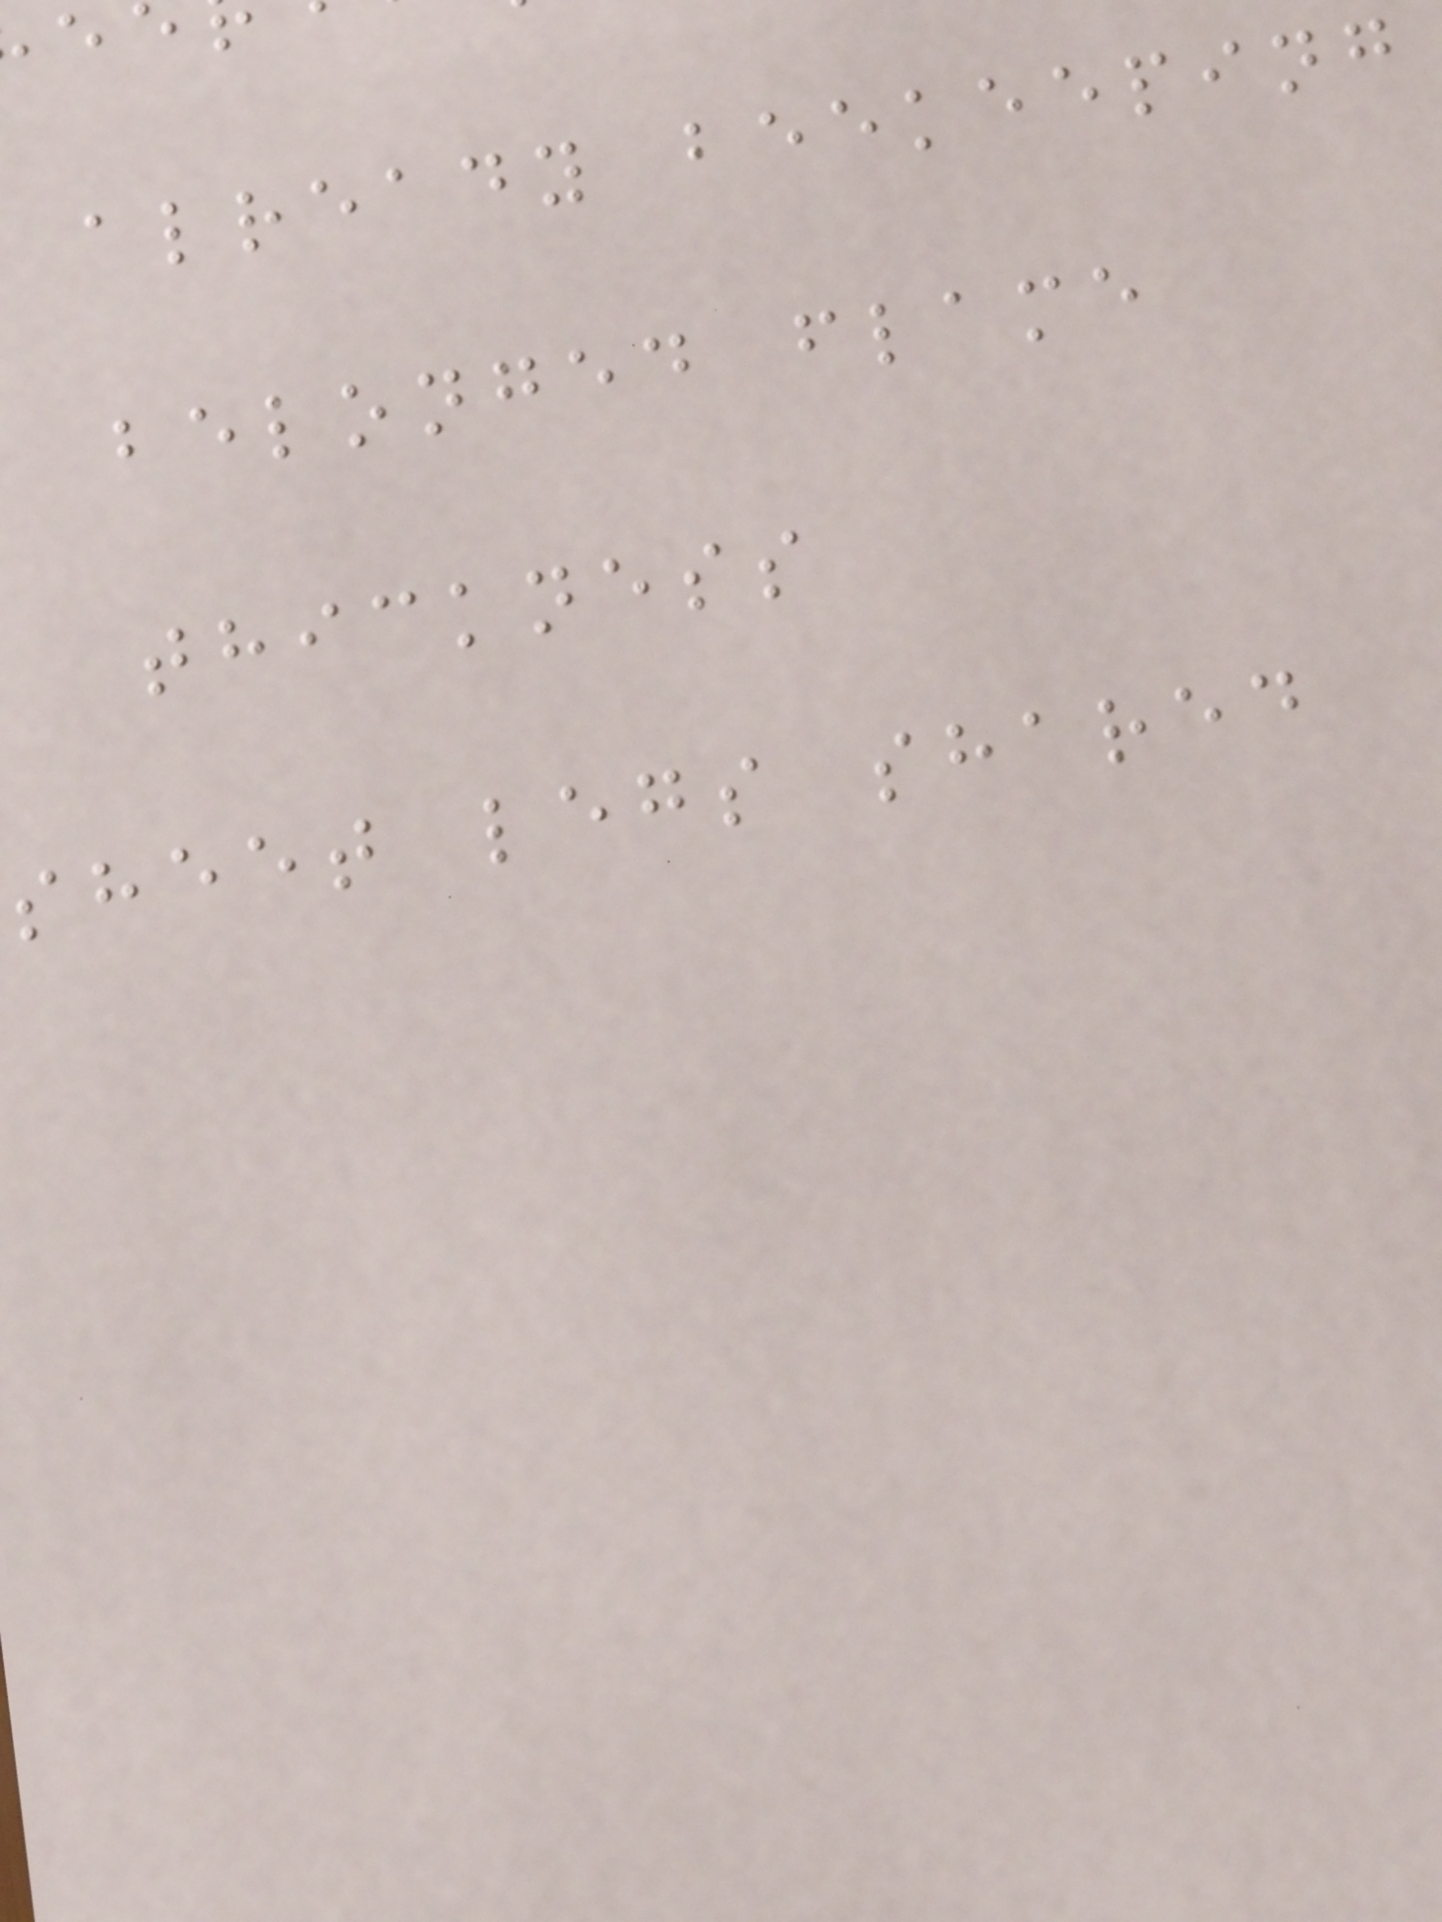already beekeeping
belonged flame
thickness
sheet legs shared
